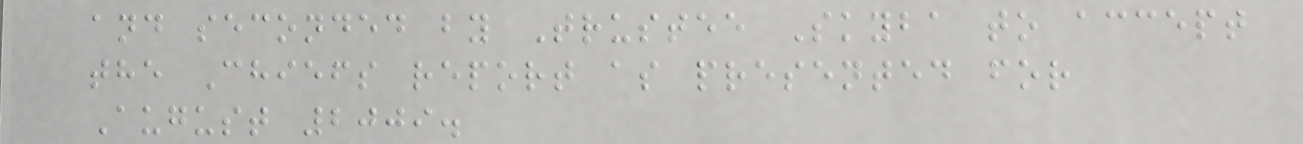and seconded by Trustee Skyba to accept
the Chiefs report as presented for
August 2009.
